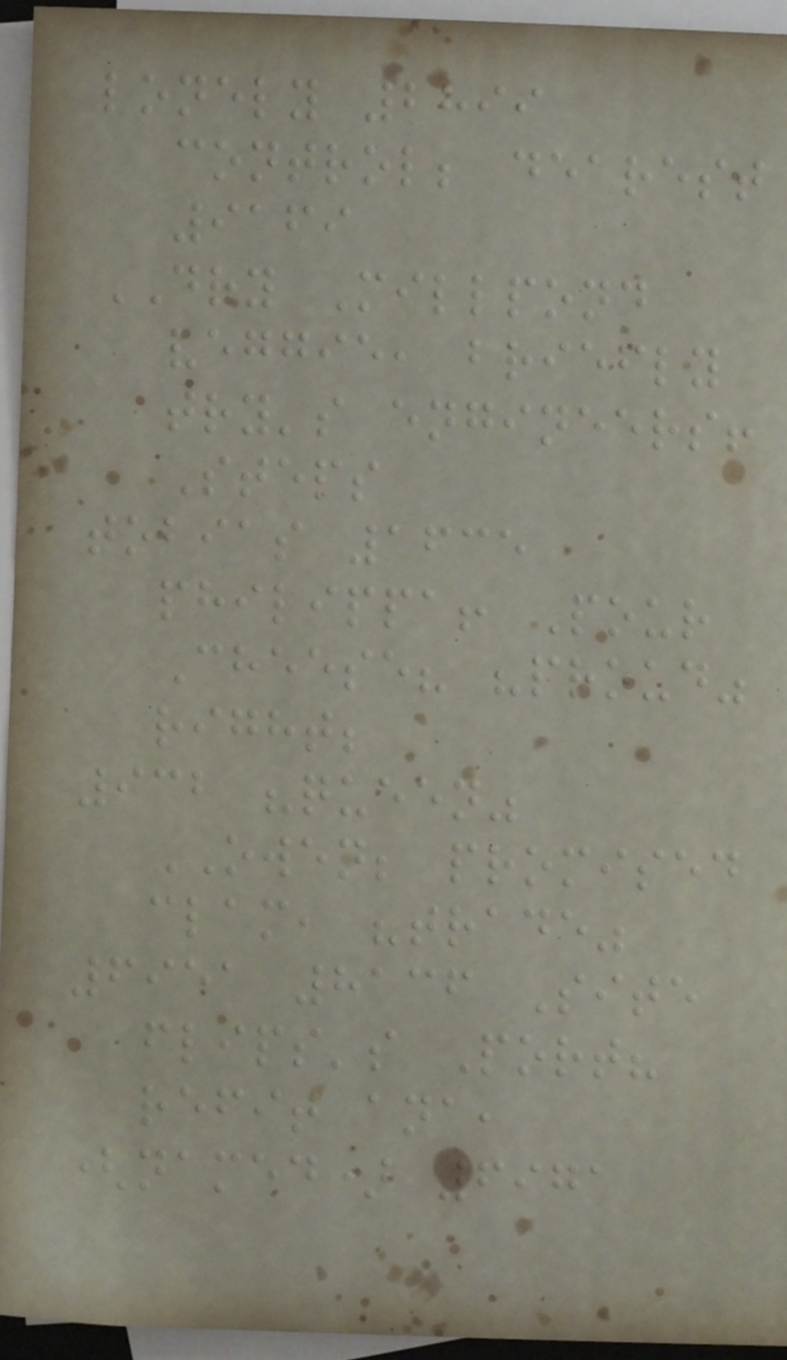lonely 2899
control; dearest
9169
DRY Millpond
veggie, briefly
try's engineers!
Steps
tobias 1635
philippa! Pour
Cheese? "proud"
right;
932 "queen"
OWEN; promised
clam, "trade"
6951 8136 Site
flips's Port?
refit ana,
(named) 6971
